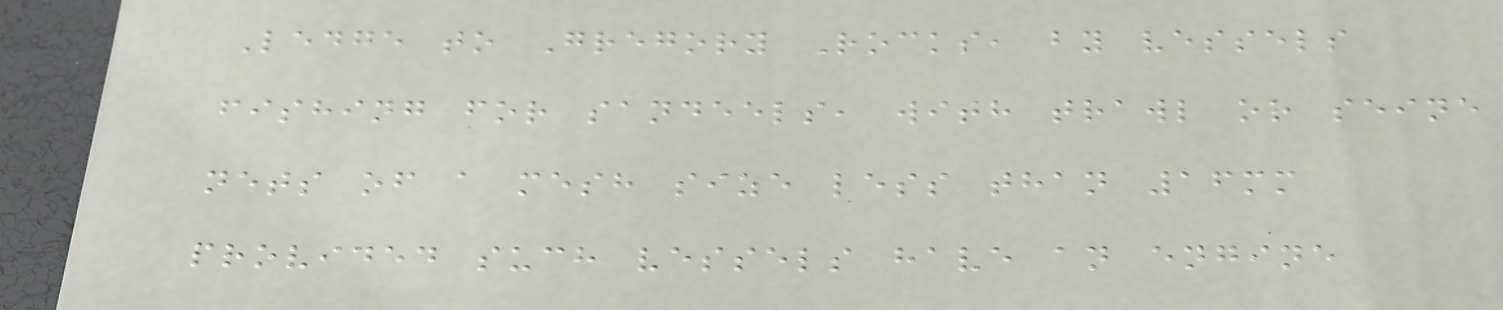Ledge to Gregory Rocks, by vessels
fishing for sandeels, with trawl or seine
nets of a mesh size less than 16mm
provided such vessels have an engine
